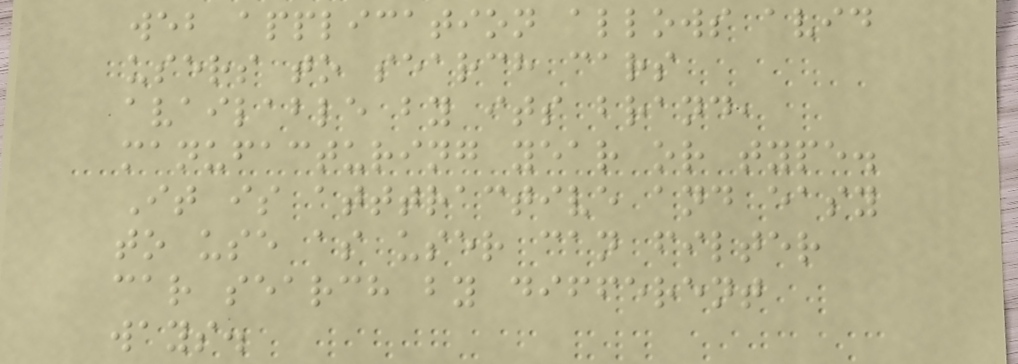web application allows avid
users to search cars
available by its brand,
manufacturing year or type.
It is atttractive and easy
to use as user can filter
car search by different
ways.
